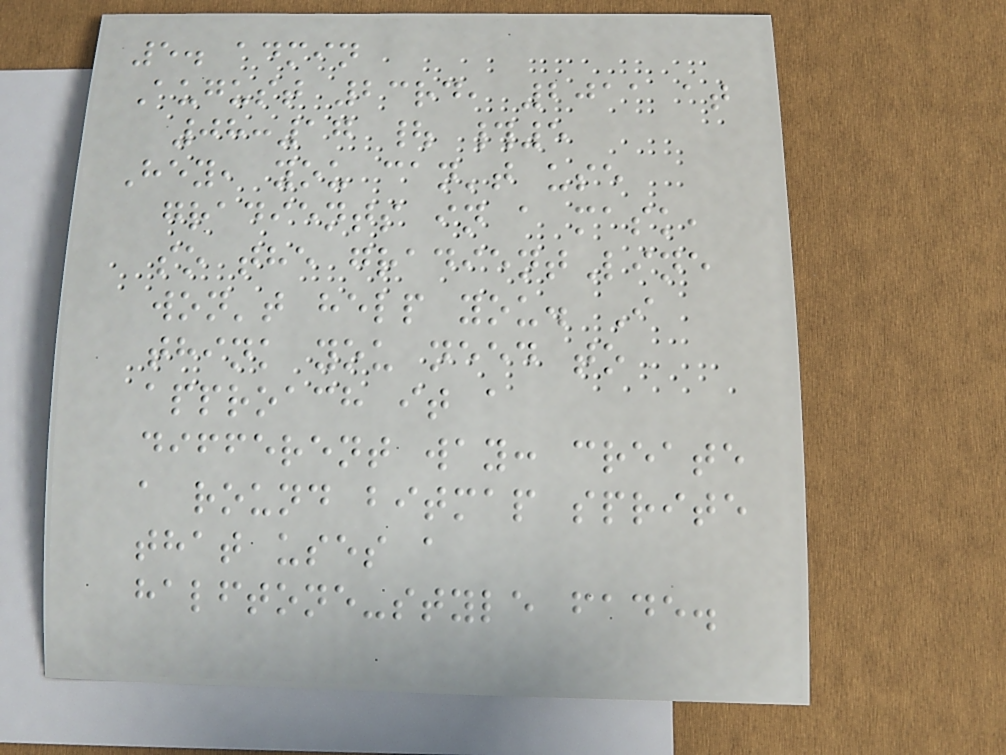5. admin
August 23rd, 2011 at
08:17 | #5
Hey, you can't use
gradients in a mask,
so the gradientLine
won't help you. I
think you need to
approach it a
different way: create
a round bitmap sprite
that uses a
halftone-style fade.
